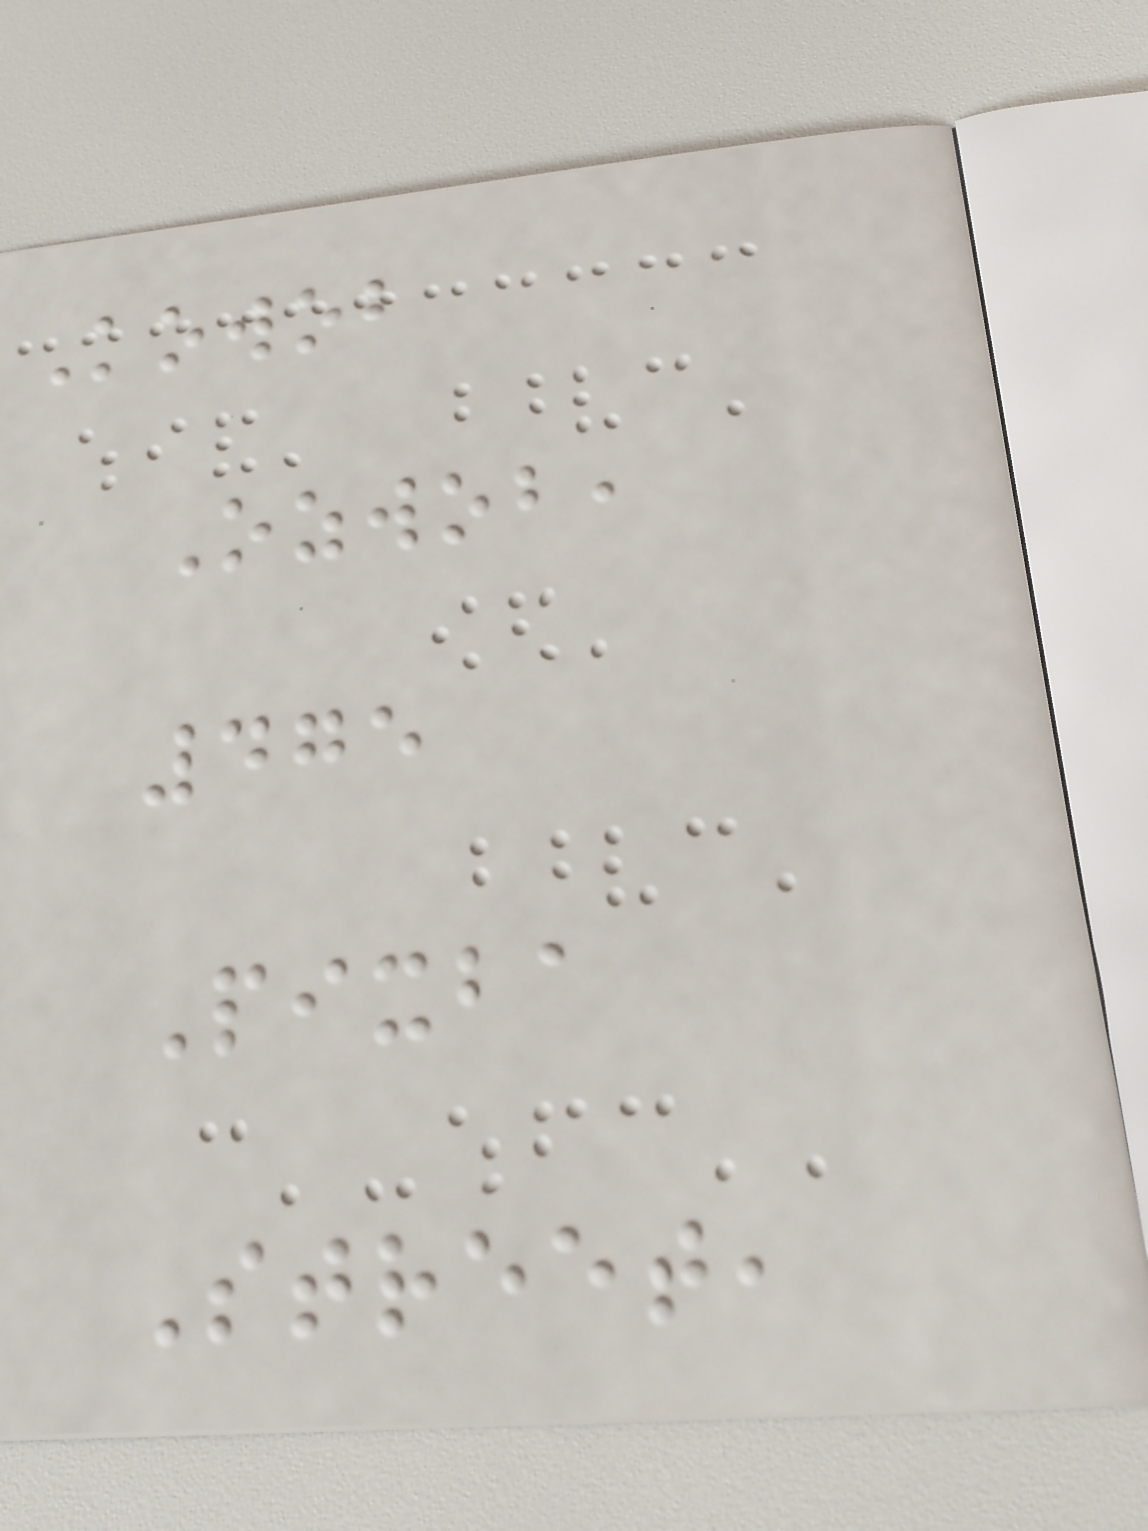Kowob
Ozwob,
475
Pixba
Street,
